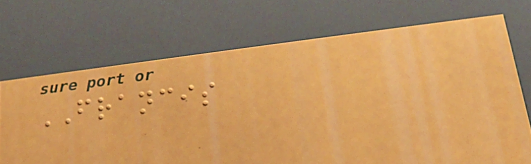FRANCIS
